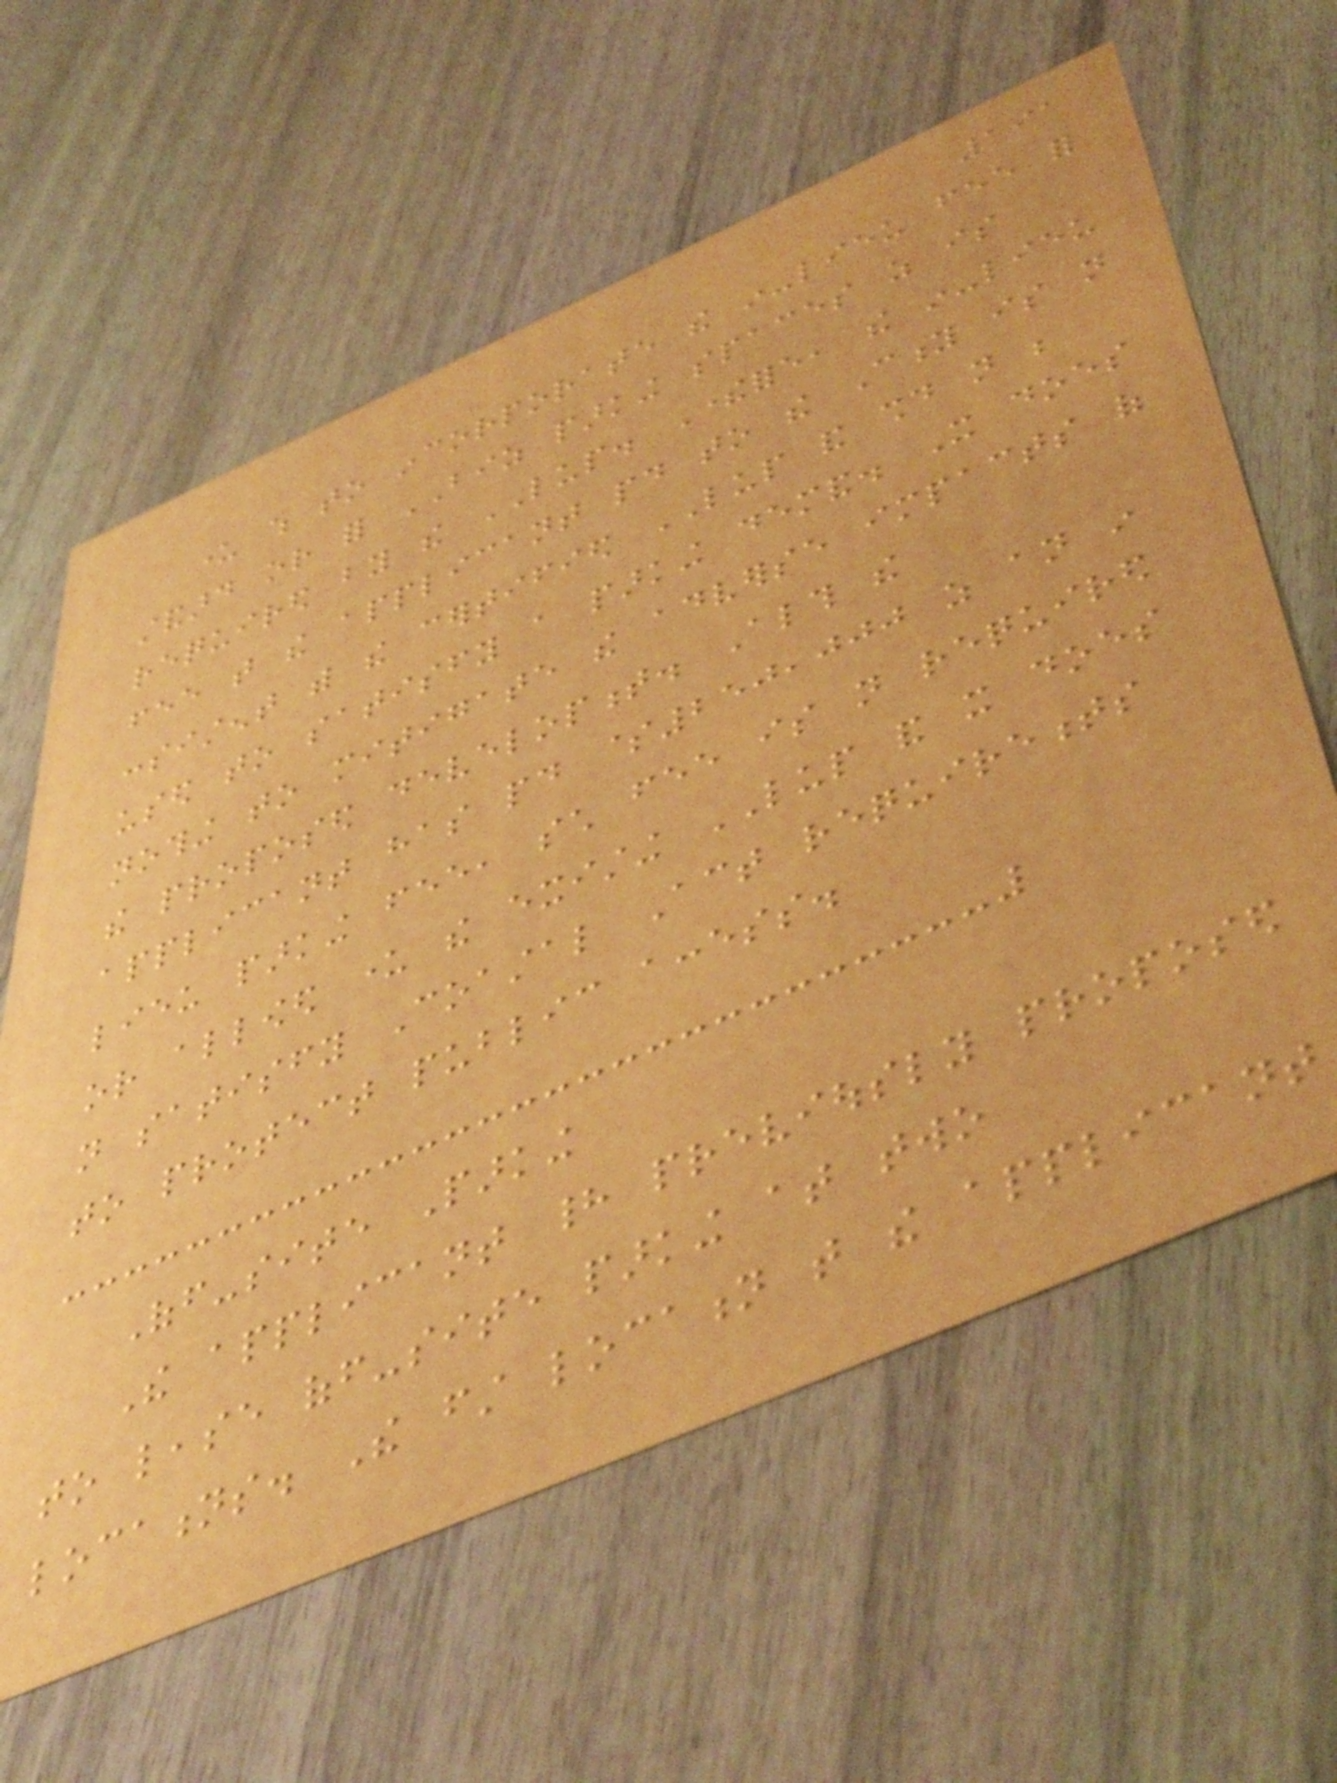191
under which to incorporate the in-lieu fee for
standard or for BIZ parking spaces as is
required by the LUP. Therefore, the in-lieu
fee that the applicant paid to the City is not
consistent with the certified LUP and should not be
used to satisfy a parking demand. It does
nothing to mitigate the adverse impacts of
the proposed development. Although the
applicant has paid $250,000 as an in
lieu parking fee, such fee is not required
or allowed under the existing LUP and it does
not satisfy Coastal Act requirements
to protect public access.
Off-site Parking
The applicant had previously proposed
to lease off-site parking at two
locations. The first location that the applicant
